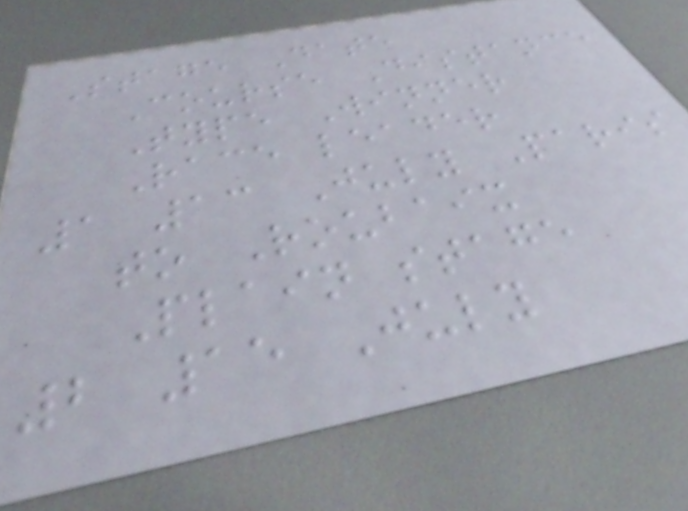Stage Date
Course Distance
Type Winner
Race leader
1 13 July Paris
to Roubaix
Plain stage
2 15 July
